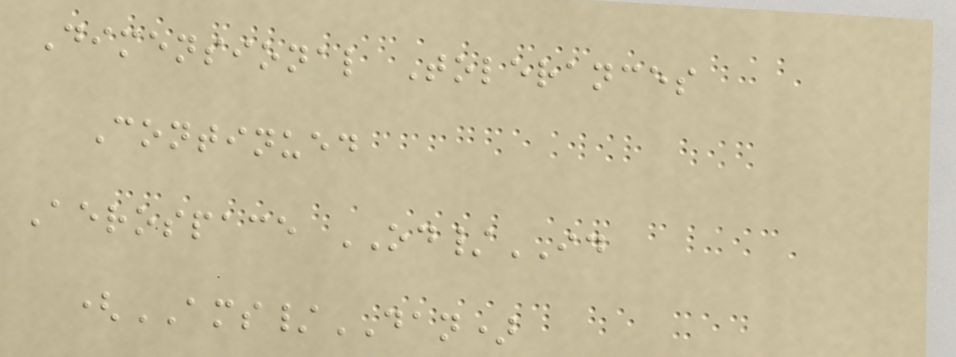Dimensional Tolerances
Continued
Aerospace OD/ID
(AMS/DAN)
